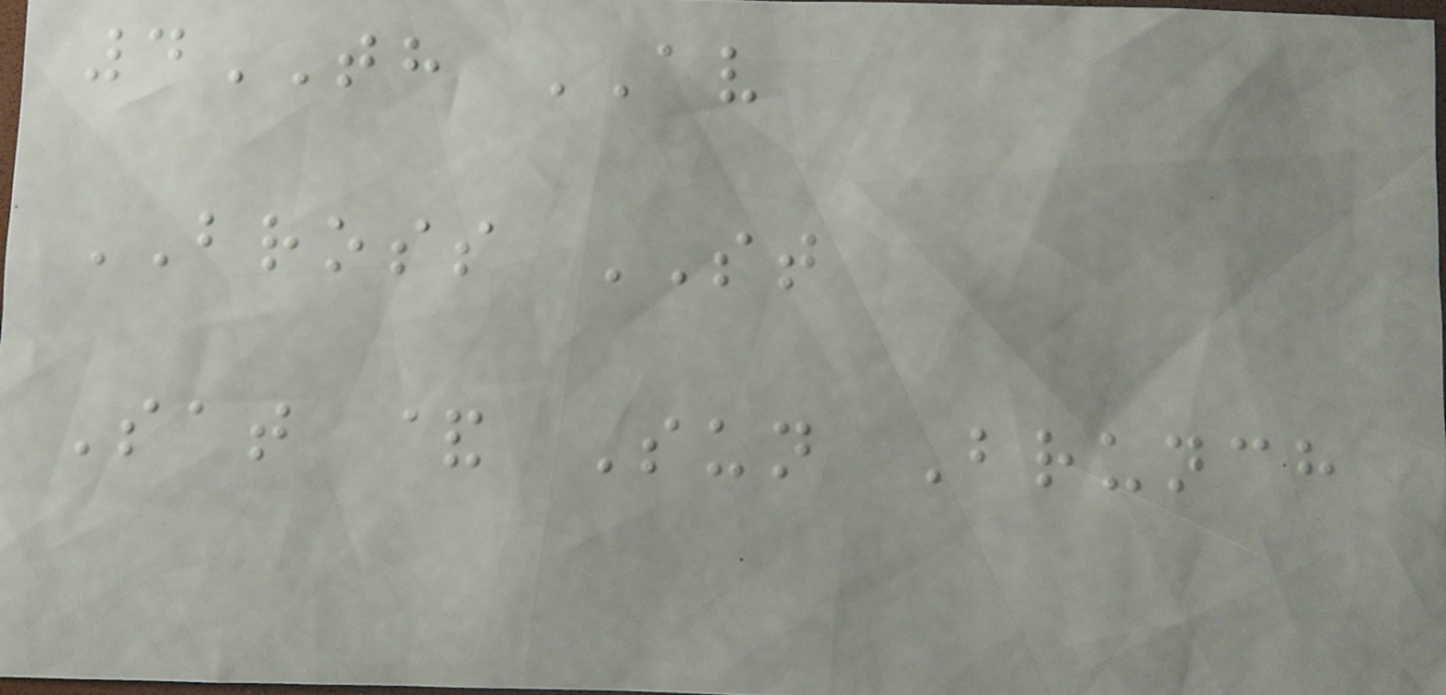4TH AV
BROSS ST
Sat & Sun Brunch
